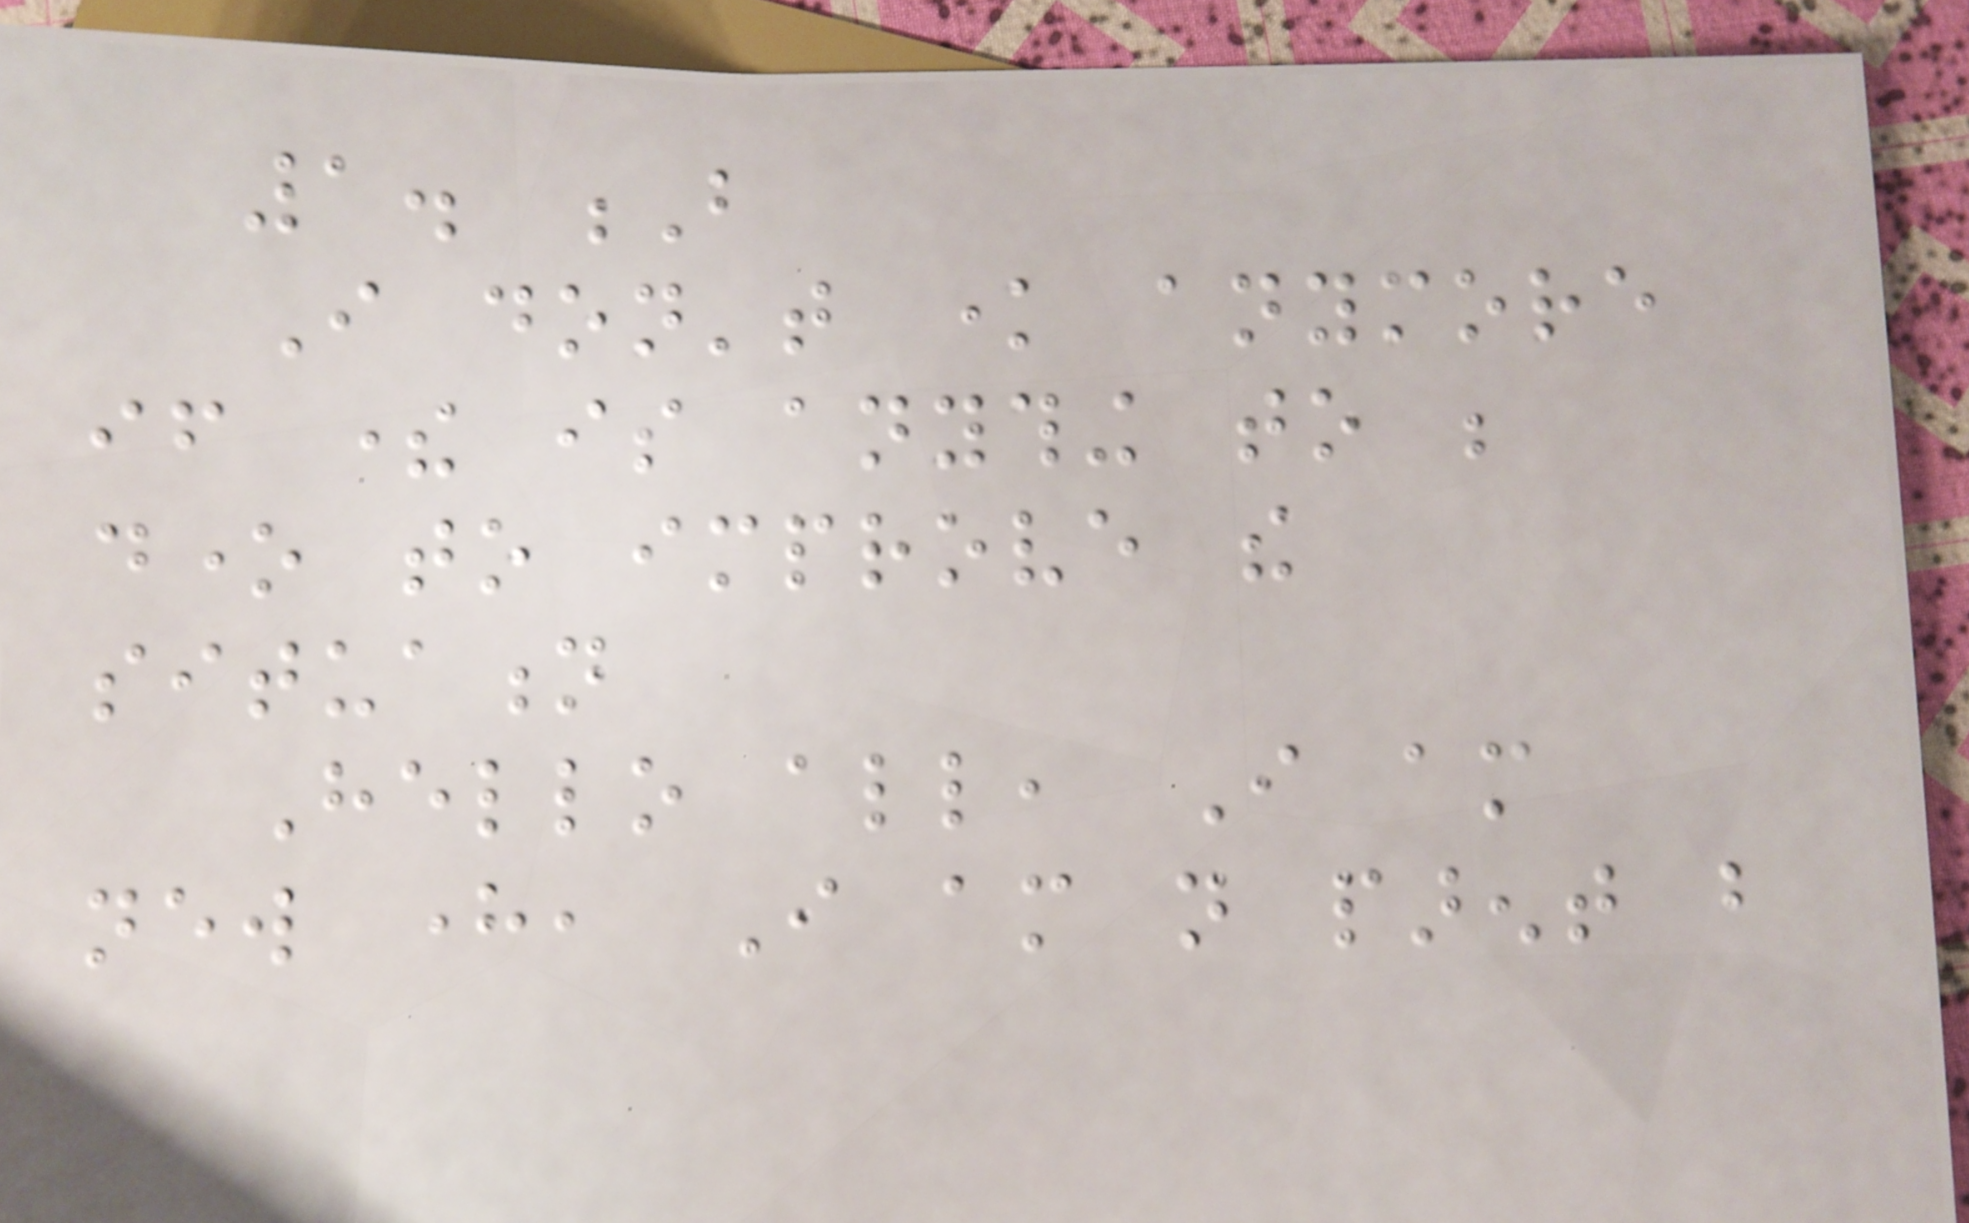1. B
I don't know anymore
if there is anything to be
done to improve the
situation
Hello all, I am
new here, I am not parent but
